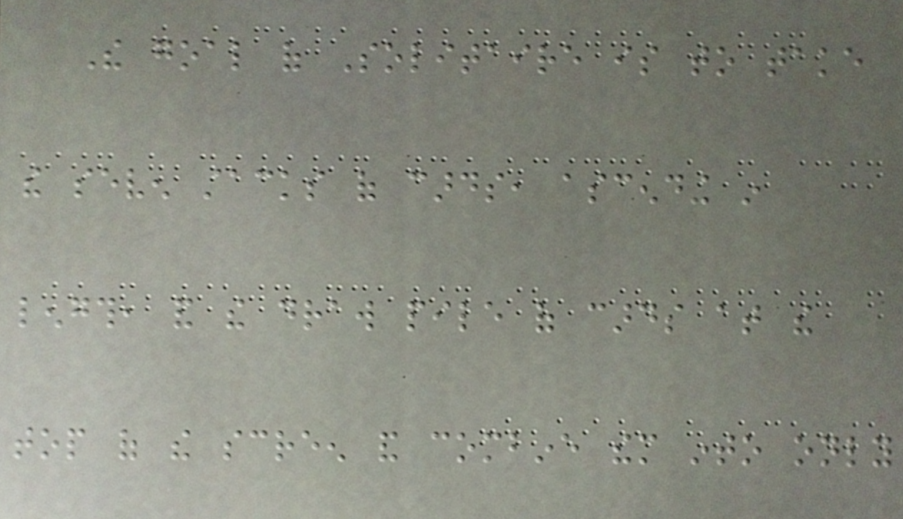The goal of Solitaire is to take
the seven stacks of cards, ascending in
length, and the draw pile of cards at the
top of the screen and combine them into only
